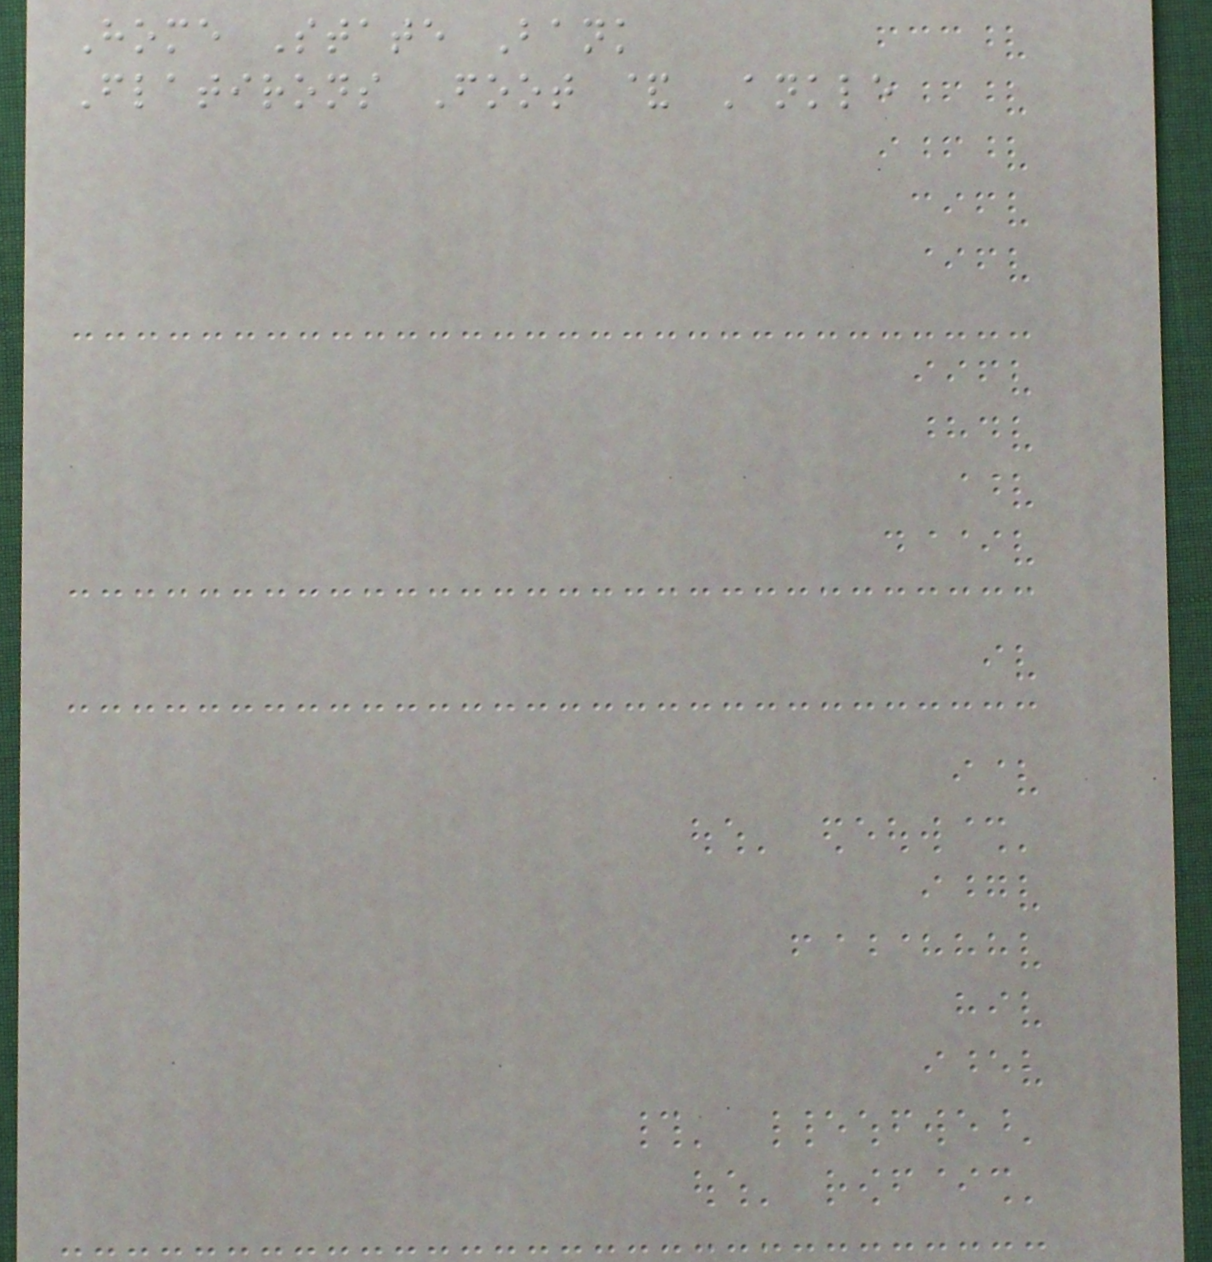Home State Bank
Flatirons Foot & Ankle
